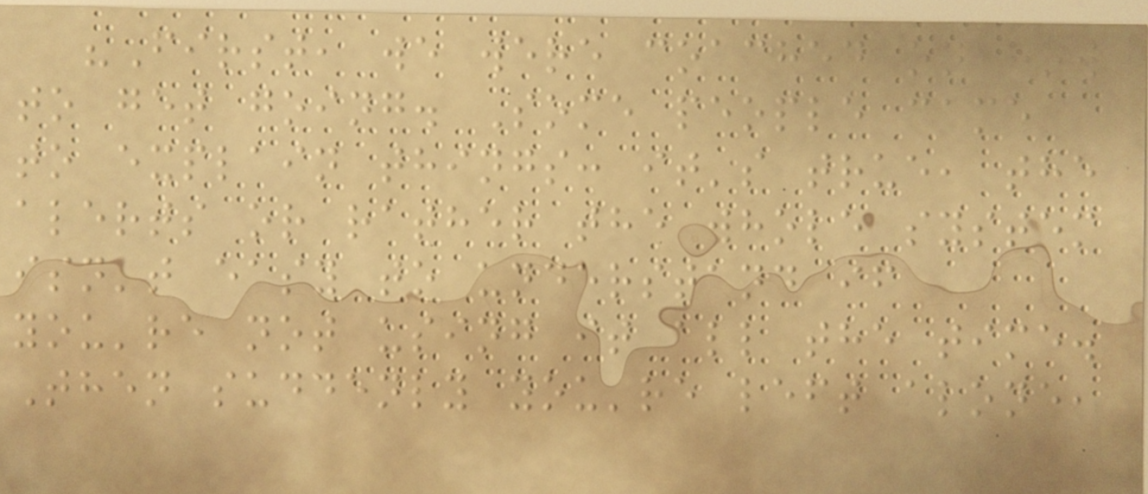"First, we were coached on how
to get going. Some people came
to explain things: it's true, the
alerts or rather the whole system
isn't easy to understand if
you're not using it all the time.
Then suddenly you're left alone,
